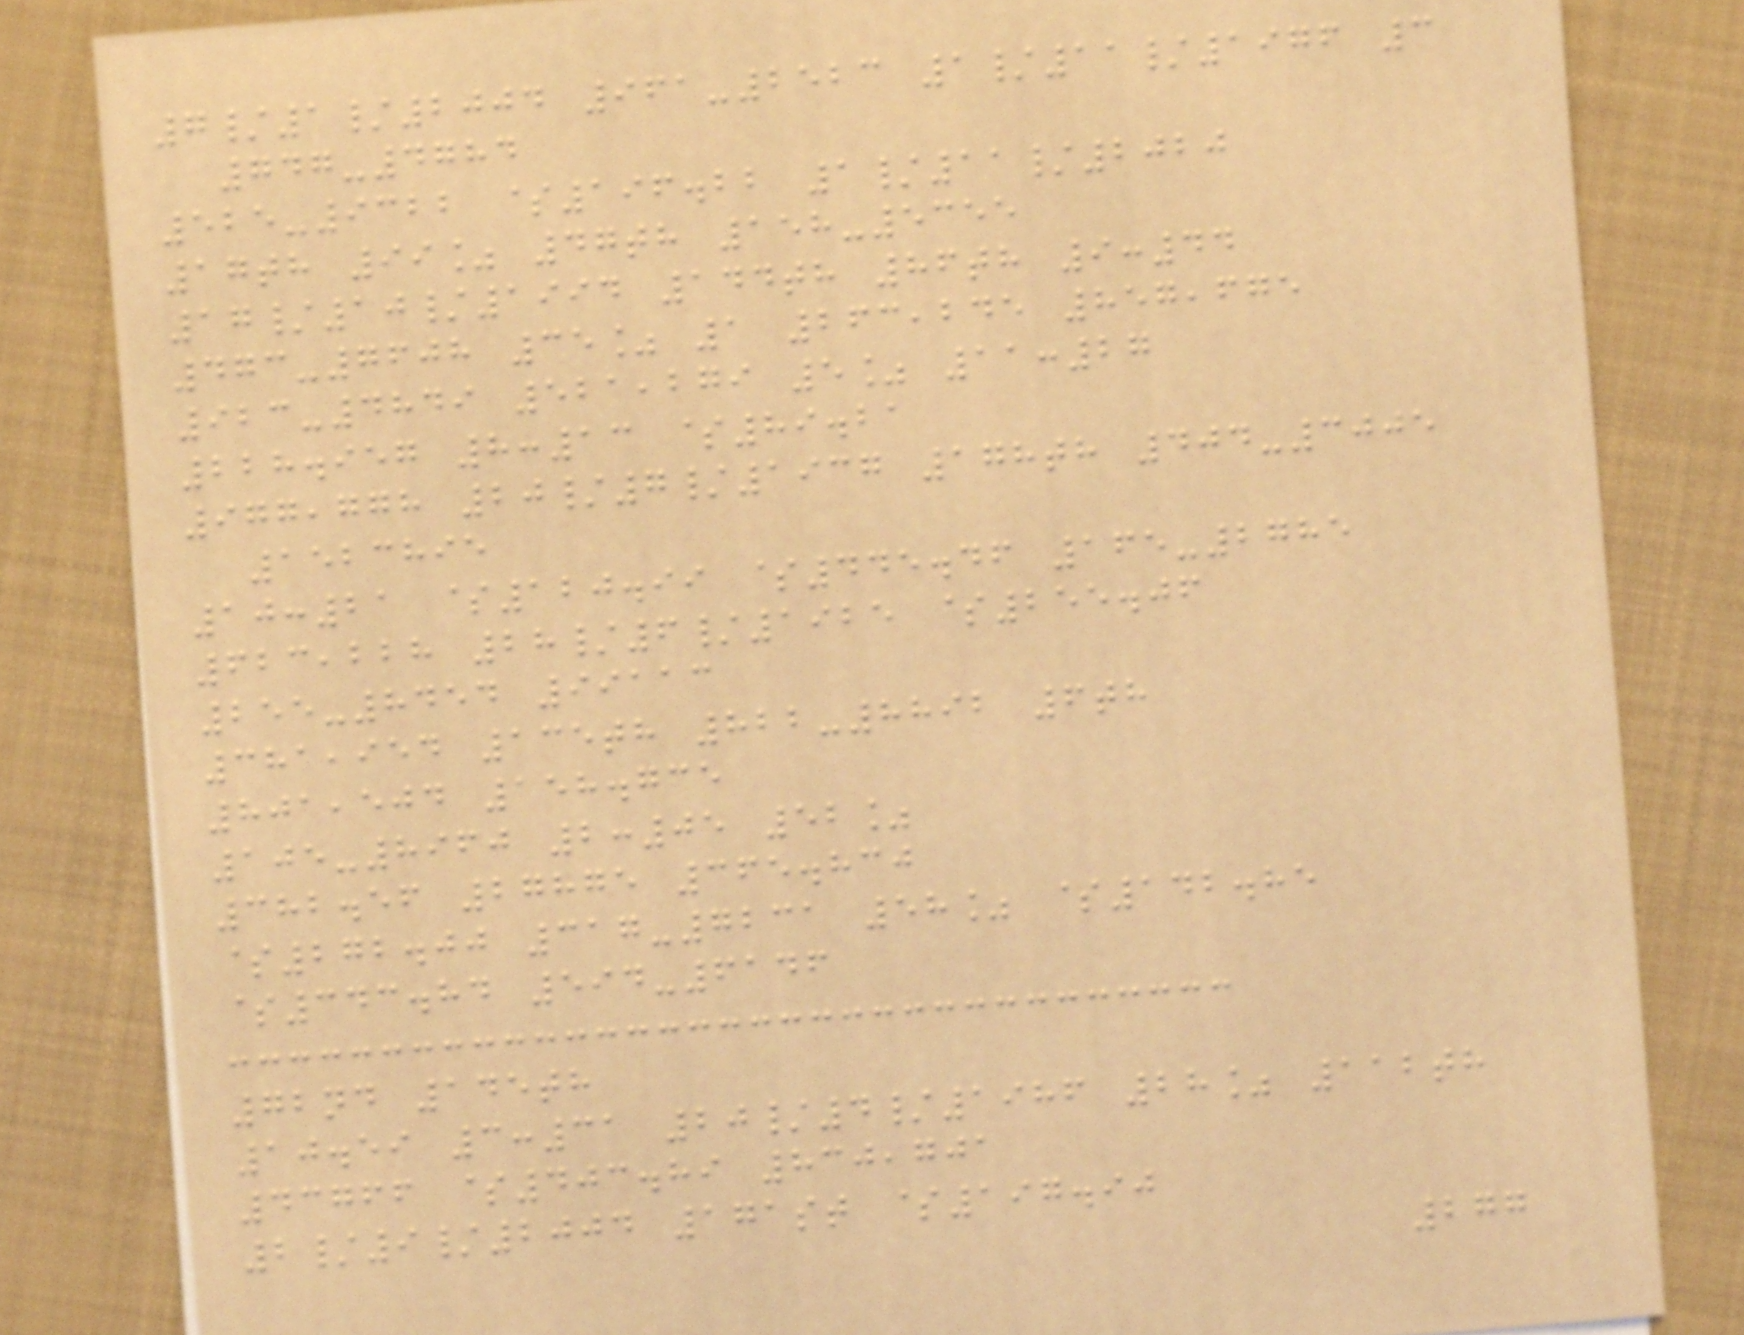7/1/2004 961-2523 1/11/1976 3
747-4784
525-9322 $196.22 1/11/2020
17th 99% 47th 158-5355
17/10/1994 144th 86th 9:44
473-7608 35% 1 263,245 857,675
923-4849 521,279 5% 11:27
228.957 8:13 $89.21
977,778 20/7/1937 178th 404-3005
1523895
10:21 $120.99 $445.46 165-2785
623,228 28/6/1925 $255.06
255-8454 99113
381,954 135th 822-8892 6th
801,504 158.735
105-8960 2:05 52%
382.56 27875 365.830
$272.00 317-7231 58% $142.85
$343.84 594-6146
72nd 145th
10.59 3:31 20/4/1986 28% 112th
43766 $403.89 830,701
2/9/2004 171st $197.90
277
